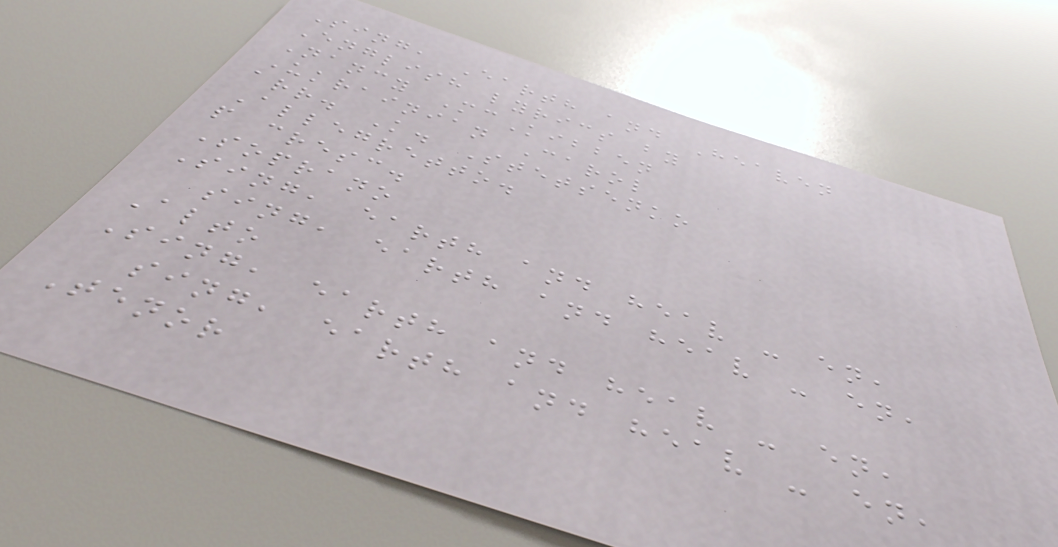Sing, Earth and Heaven
English lyrics by
Nancy McKibben
Ukrainian Carol
arr. K. Stetsenko
Allegretto.
p cresc.
Soprano
Sing, earth and heav - en,
sing, earth and heav - en,
Alto
Sing, earth and heav - en,
sing, earth and heav - en,
Tenor
